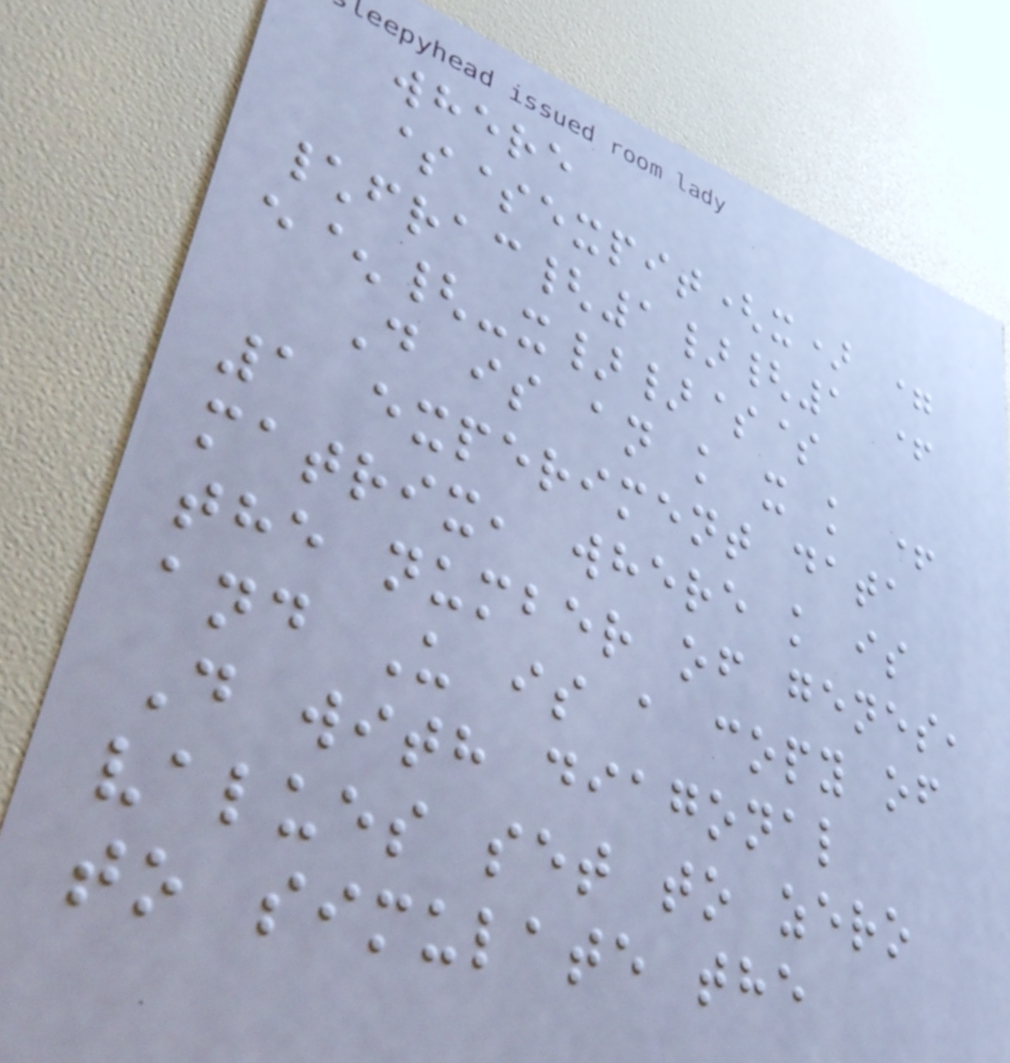where
$$expit(x) =
\frac{1}{1 +
e^{-x}}$$
D is an k x k +
1 experiment data
matrix, where k is
the number of genes,
and U is a copy of
D with diagonal
values set to zero
to simulate the
